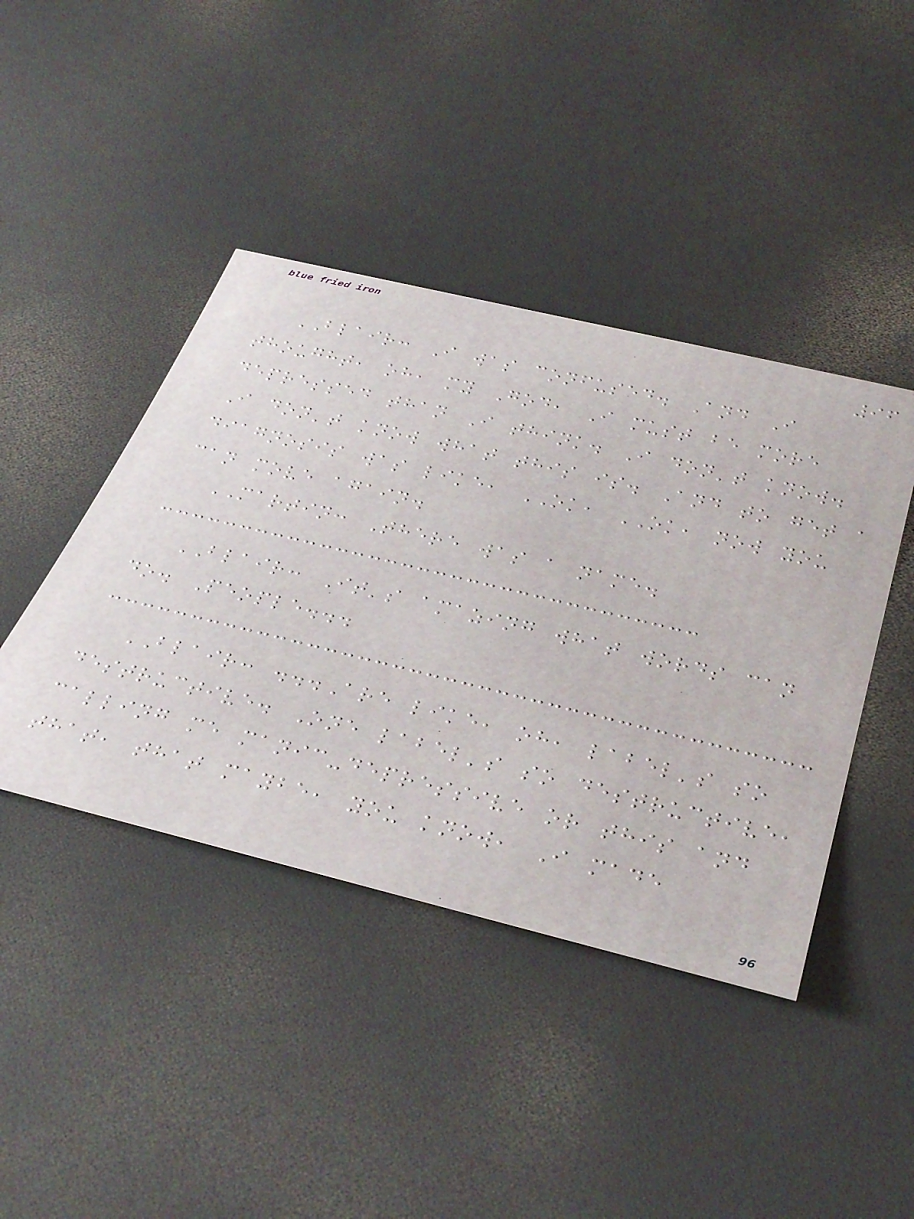96
BLAIR: I was confused. And I
thought, oh, my God, I must be more
depressed than I think. I don't know.
I don't know what this is. And to get a
diagnosis was like, OK, OK, now you
can move again.
MARTIN: There was a name.
BLAIR: It's amazing what words can
do. People...
BLAIR: ...Are like, oh, label's so
destructive. One label's so destructive,
calling me manic-depressive or this and
that, that maybe, you know, I made
